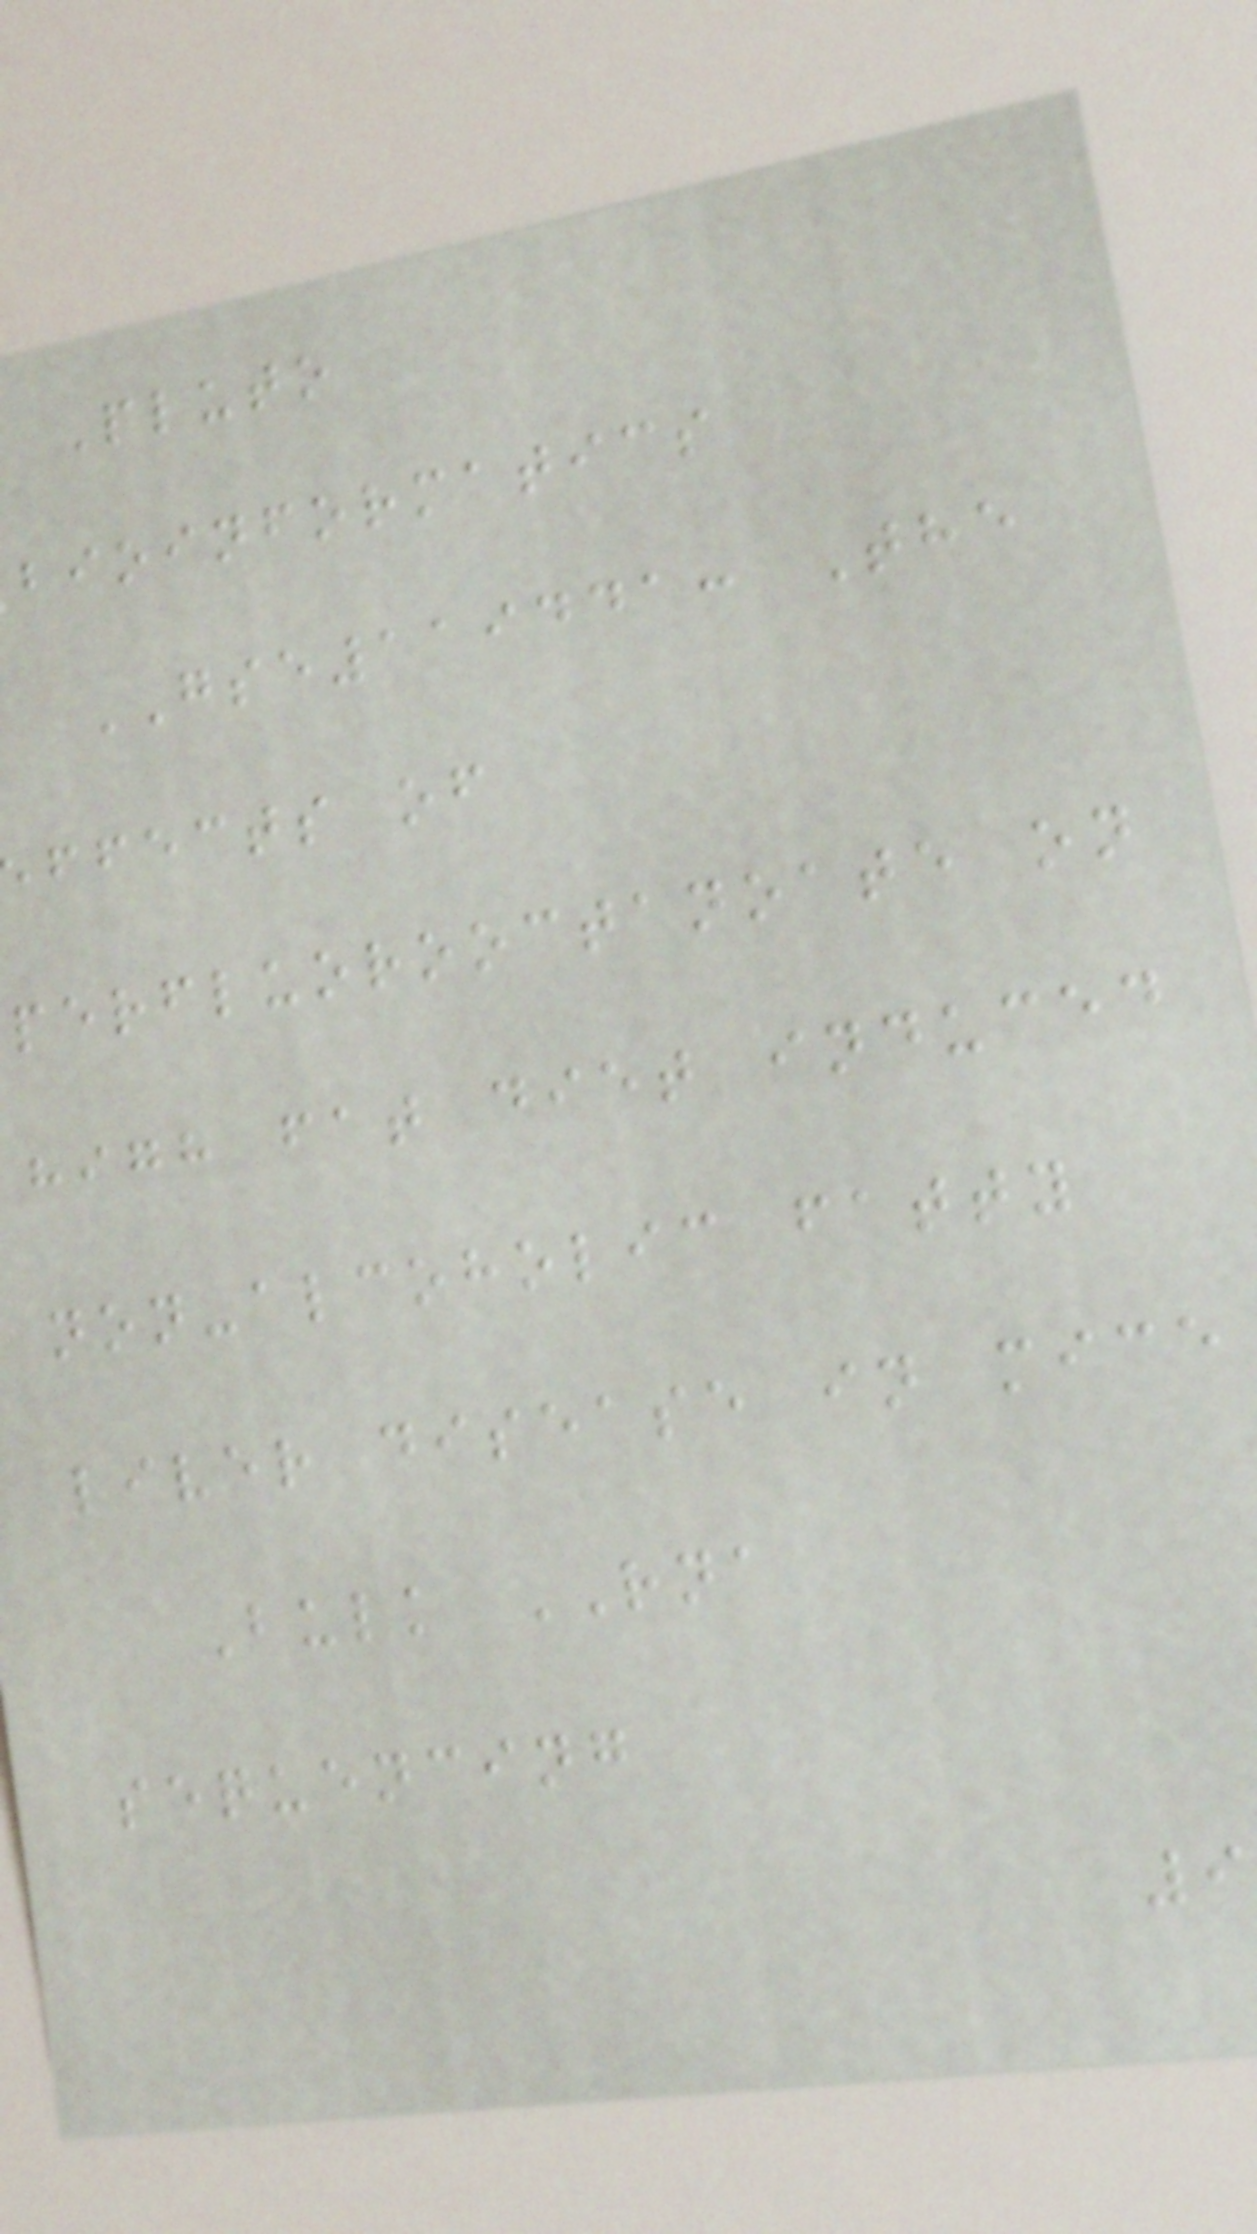Pluto
bioinformatics
GSE119441: The
ffects of
perfluorooctanoate on
high fat diet induced
non-alcoholic fatty
liver disease in mice
Bulk RNA
sequencing
